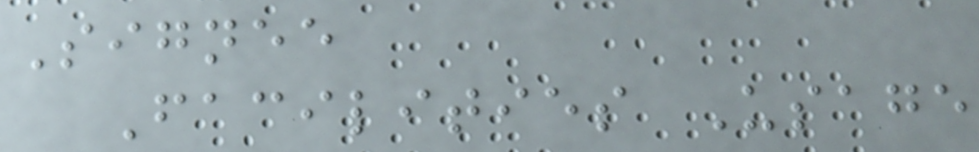Signee
Facilities Usage
